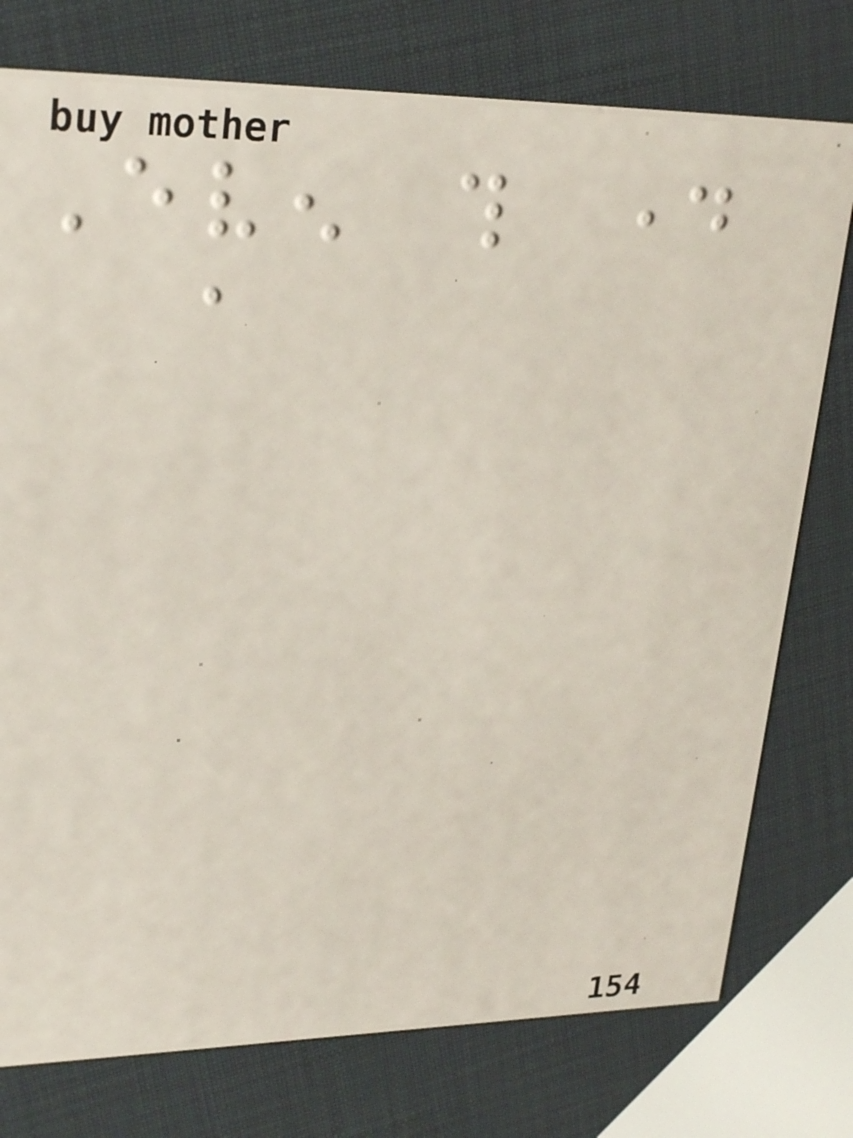Even this day
a
